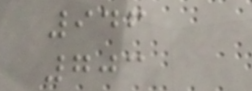946
703
